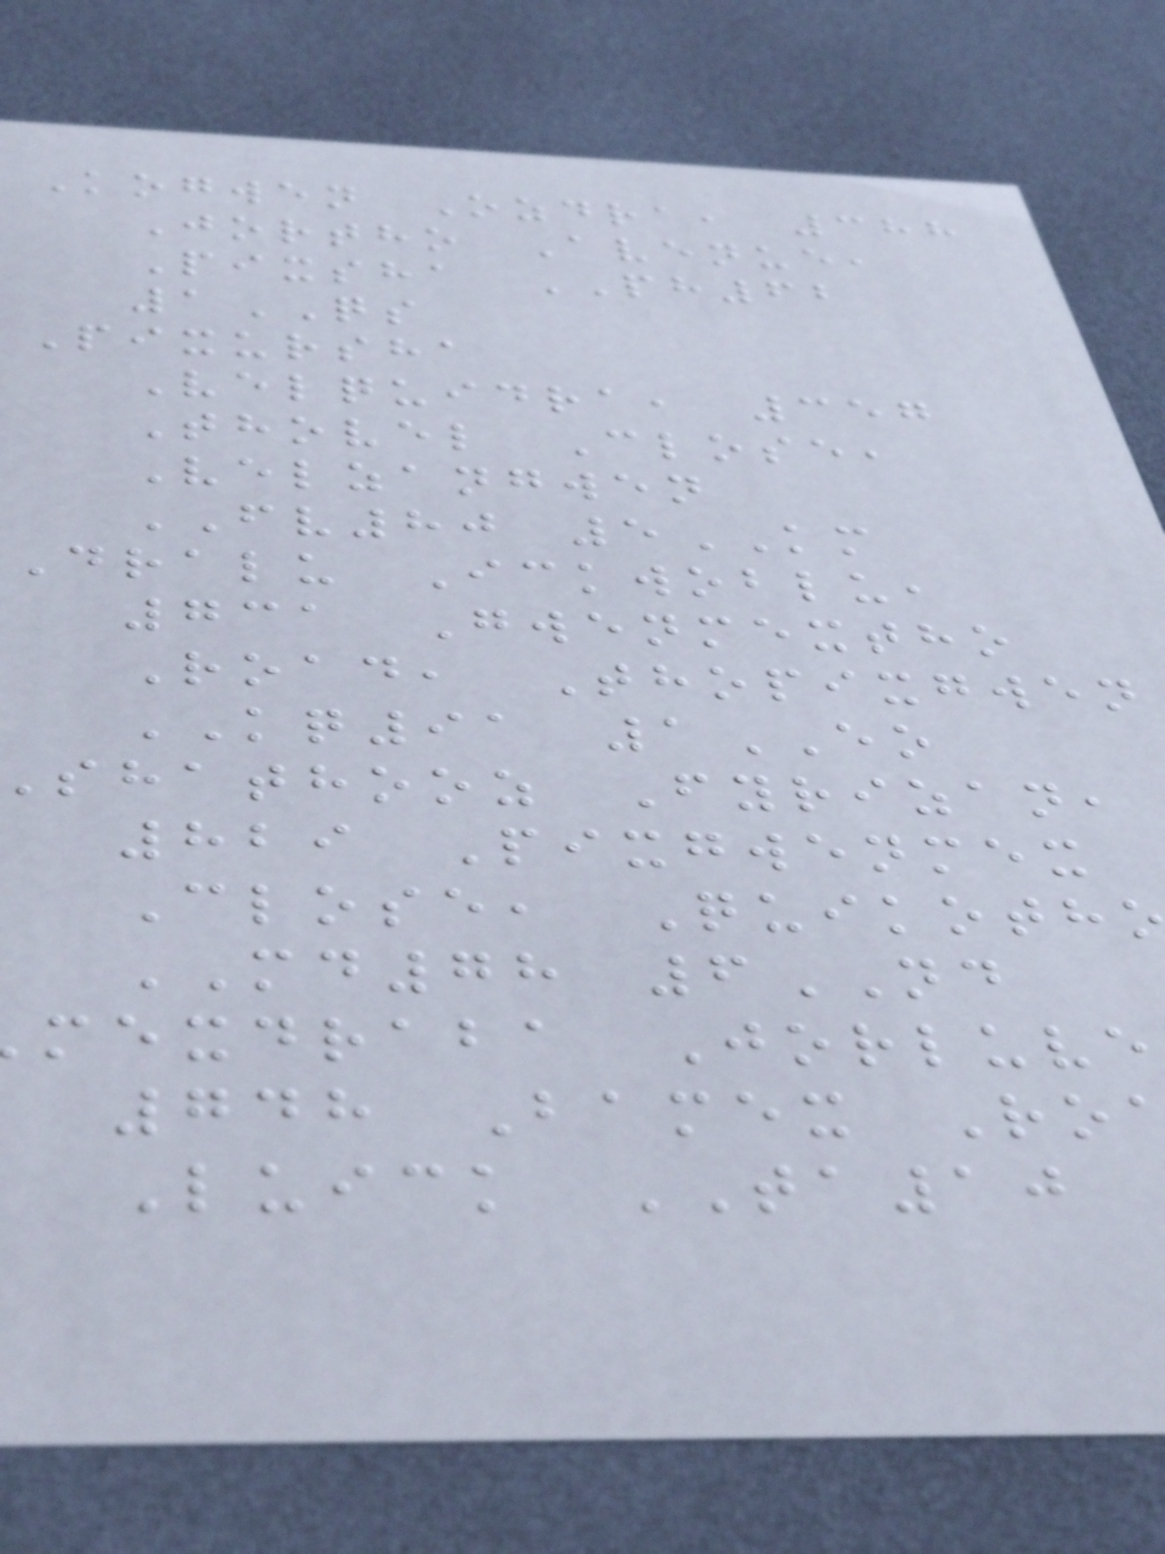Kogwen Ozdra, 388
Jortho Avenue,
Pixsha PH62
1QS
Pixursha
Velquidra, 357
Thovel Close,
Velzangwen
FV80 5KM
Dralu Ickwoblu,
731 Gwenmextho
Road, Thopixgwen
KQ91 1EO
shathooz Fyrizan,
829 Pixgwenmex
Close, Quikoth
MD78 6ND
mexdraba Jorluve
748 Bamex Ro
Luick TA10
